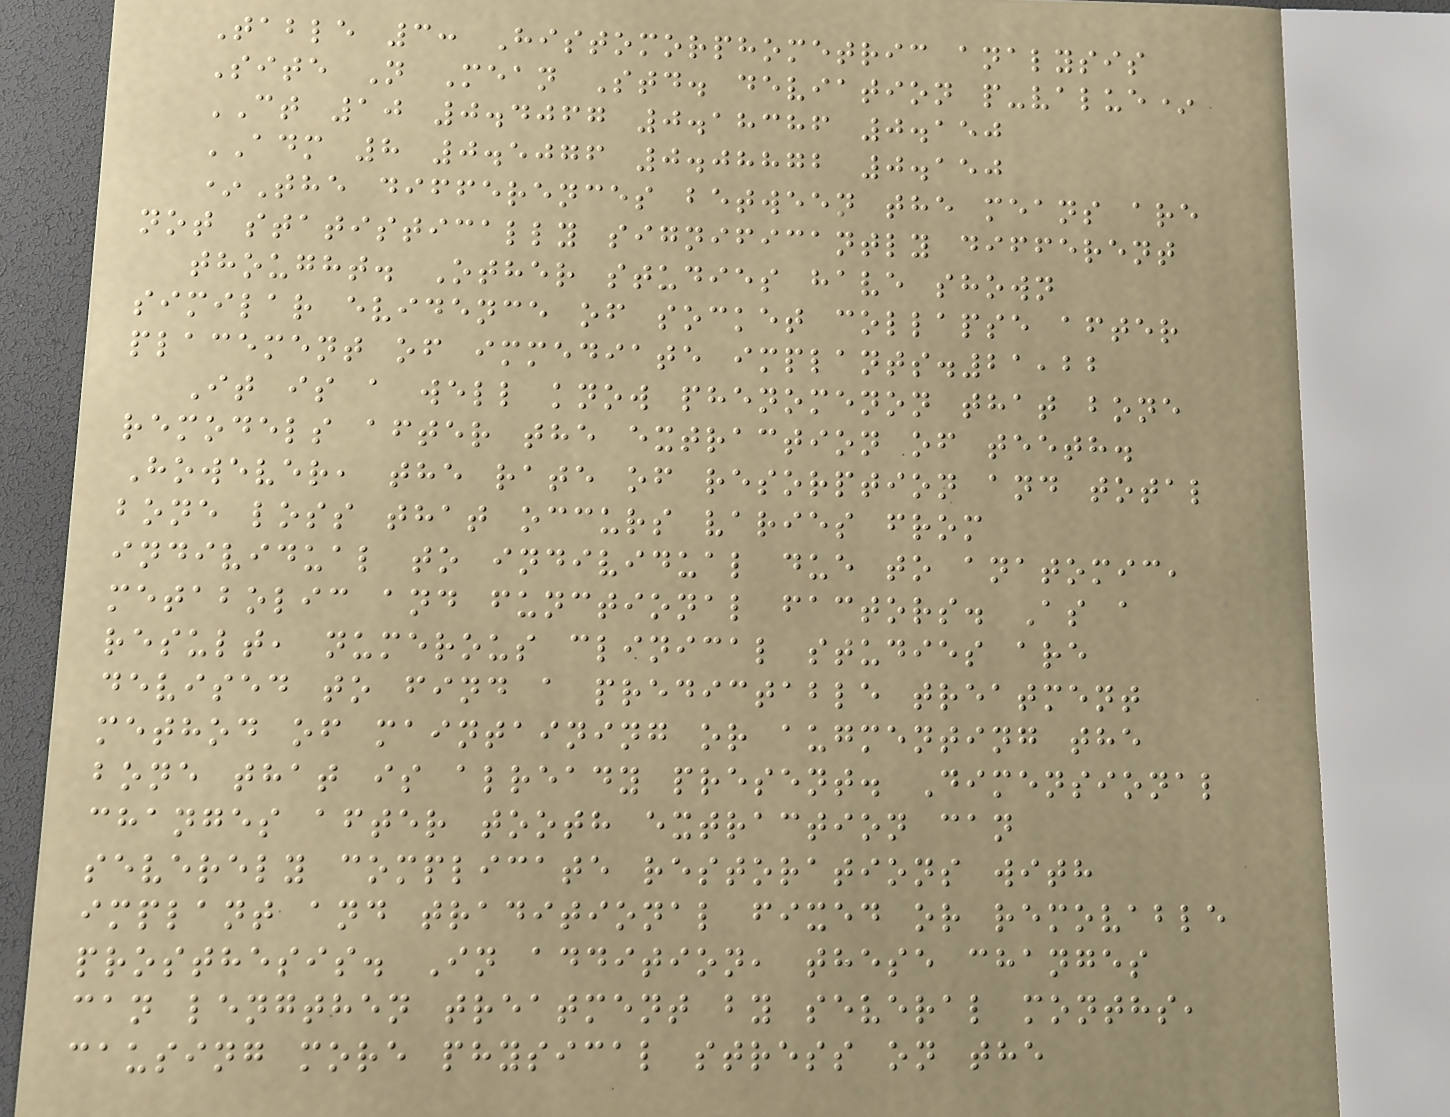Table 3: Histomorphometric analysis
Site N Mean Std. deviation p-value*
CT 10 0.4067 0.18386 0.150
ADM 8 0.5076 0.08872 0.150
*The differences between the means are
not statistically significantly different
thought. Other studies have shown
similar evidence of socket collapse after
placement of immediate implants.21,22
It is a well know phenomenon that bone
remodels after the extraction of teeth.
However, the rate of resorption and total
bone loss that occurs varies from
individual to individual due to anatomic,
metabolic and functional factors. As a
result, numerous clinical studies are
devised to find a predictable treatment
method of maintaining or augmenting the
bone that is already present. Dimensional
changes after tooth extraction can
severely complicate restorations with
implant and traditional fixed or removable
prosthesis. In addition, these changes
can lengthen treatment by several months,
causing more physical stress on the
